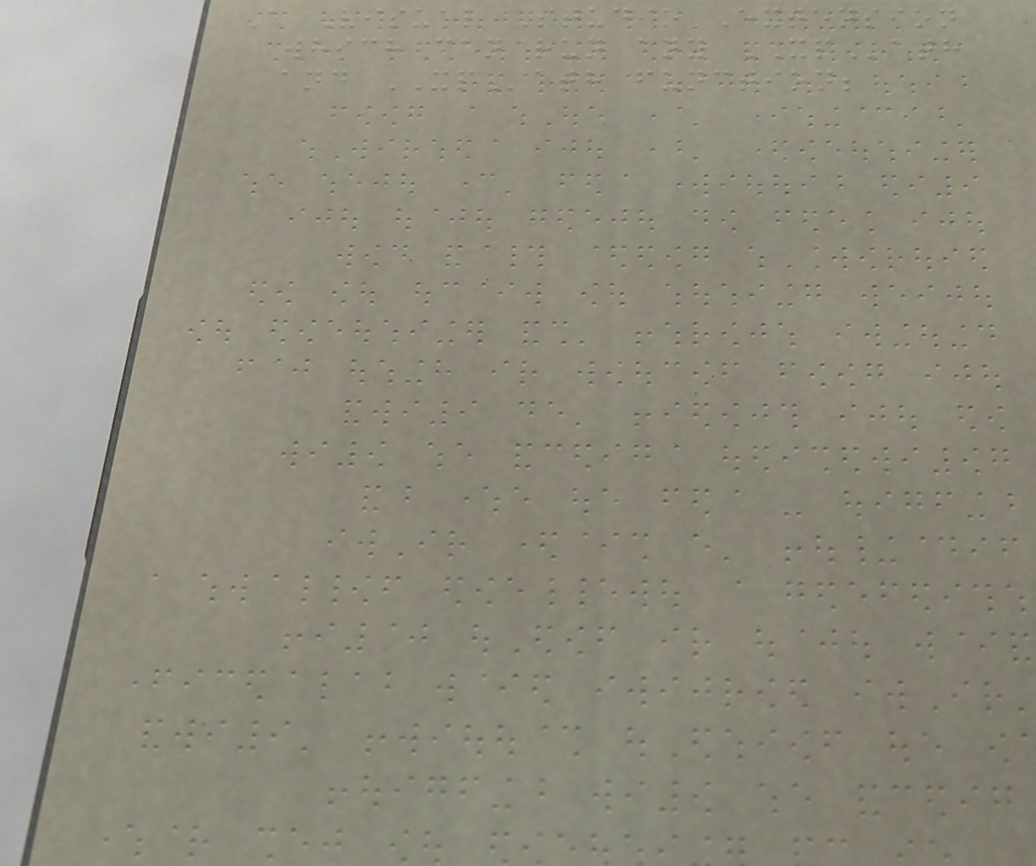A Visual Studio Extension
which can run any XPath
and XPath function;
